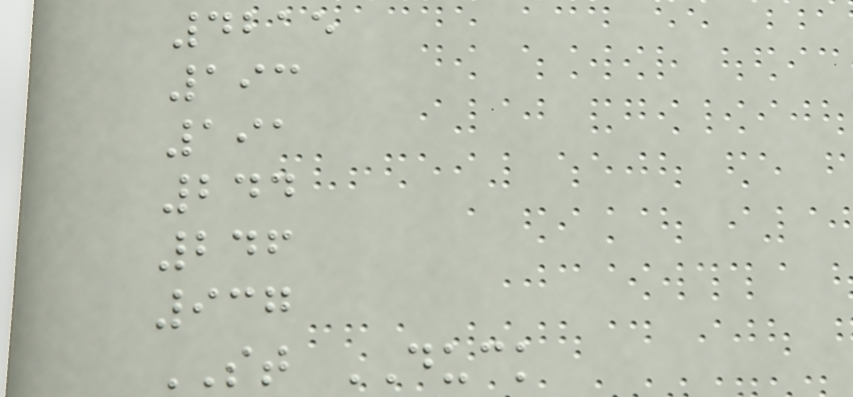4215
193
191
244
246
937
ST DUCK
